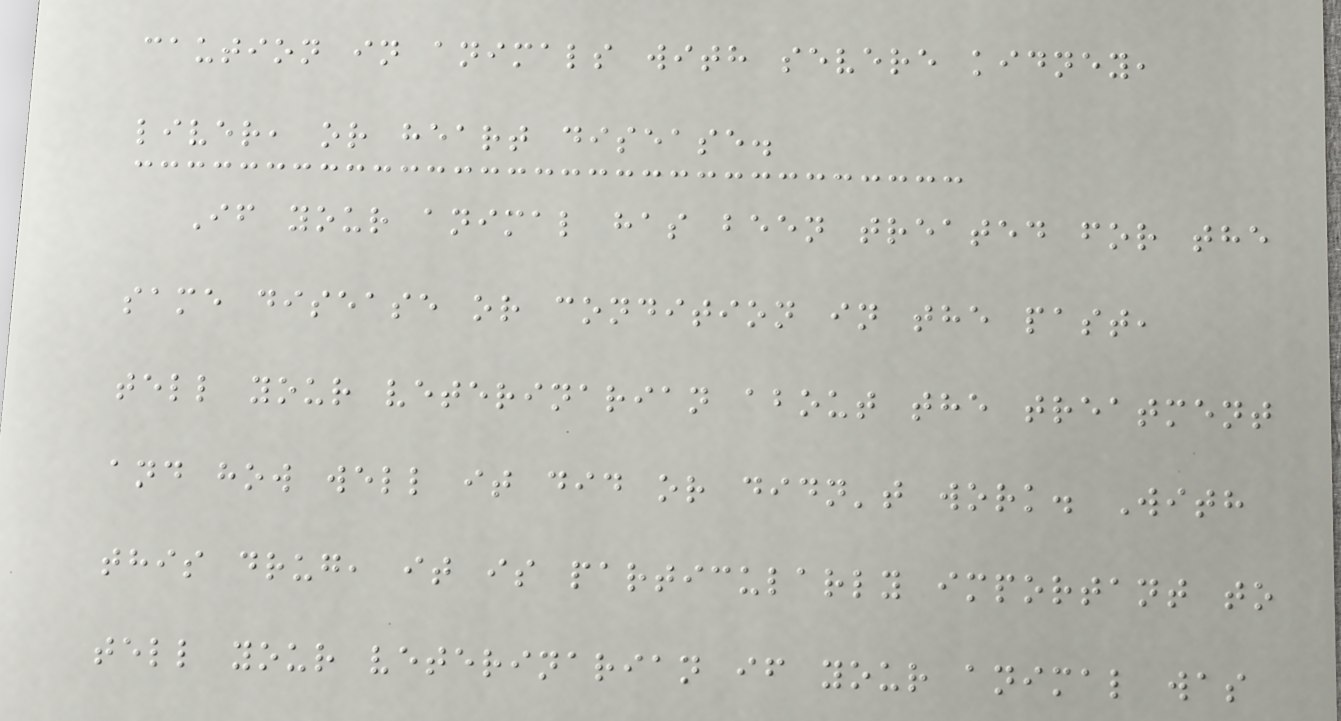caution in animals with severe kidney,
liver, or heart disease.
If your animal has been treated for the
same disease or condition in the past,
tell your veterinarian about the treatment
and how well it did or didn't work. With
this drug, it is particularly important to
tell your veterinarian if your animal was
